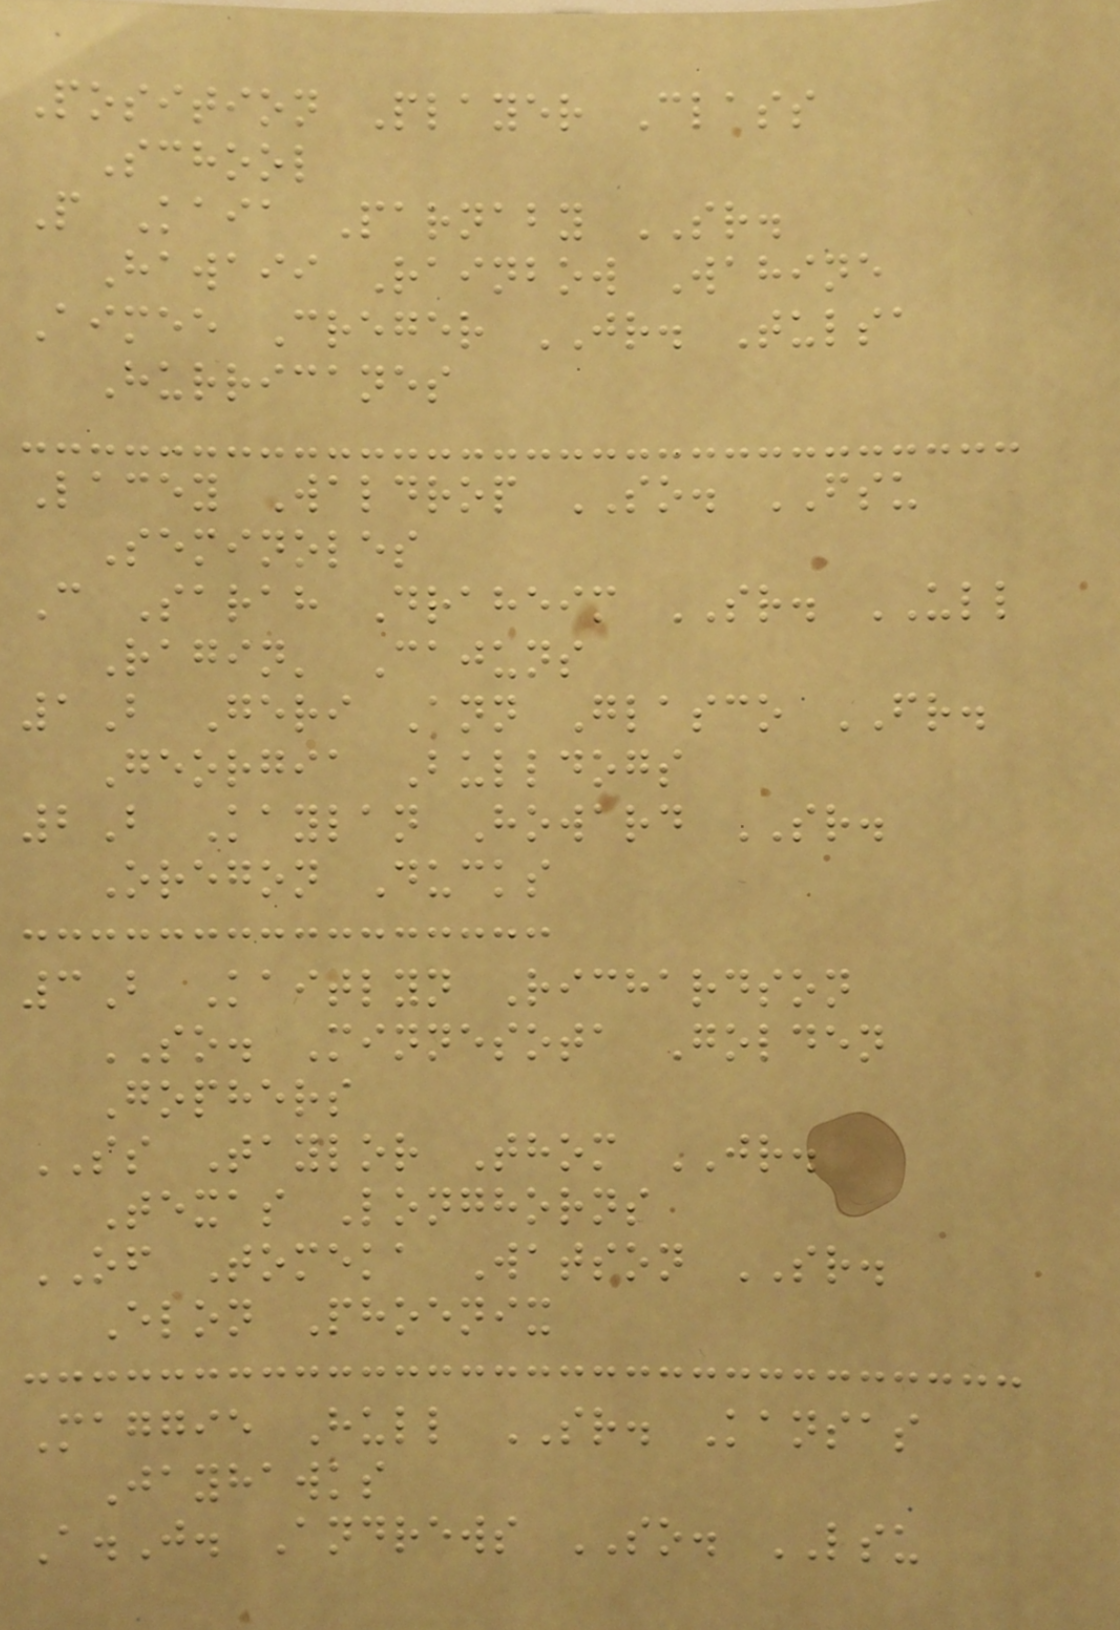Position Player Class
School
P Kaia Parnaby SR.
Hawaii Rainbow Wahine
Aimee Creger JR. Tulsa
Hurricanes
Lacey Waldrop SO. FSU
Seminoles
C Sarah Draheim SR. ULL
Ragin' Cajuns
1B Geri Ann Glasco FR.
Georgia Bulldogs
2B Kaylan Howard SR.
Oregon Ducks
3B Kaitlyn Richardson
SO. Minnesota Golden
Gophers
SS Taylor Thom JR.
Texas Longhorns
OF Tomeka Watson SR.
Elon Phoenix
Maggie Hull SR. Kansas
Jayhawks
A.J. Andrews SO. LSU
